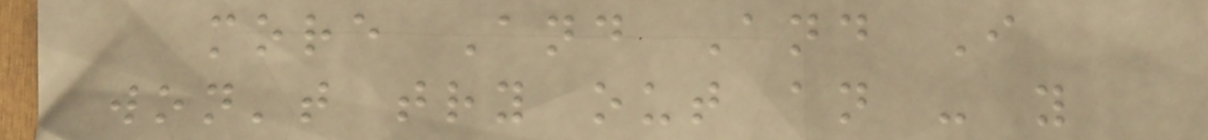more And And I
won't try out an - y
